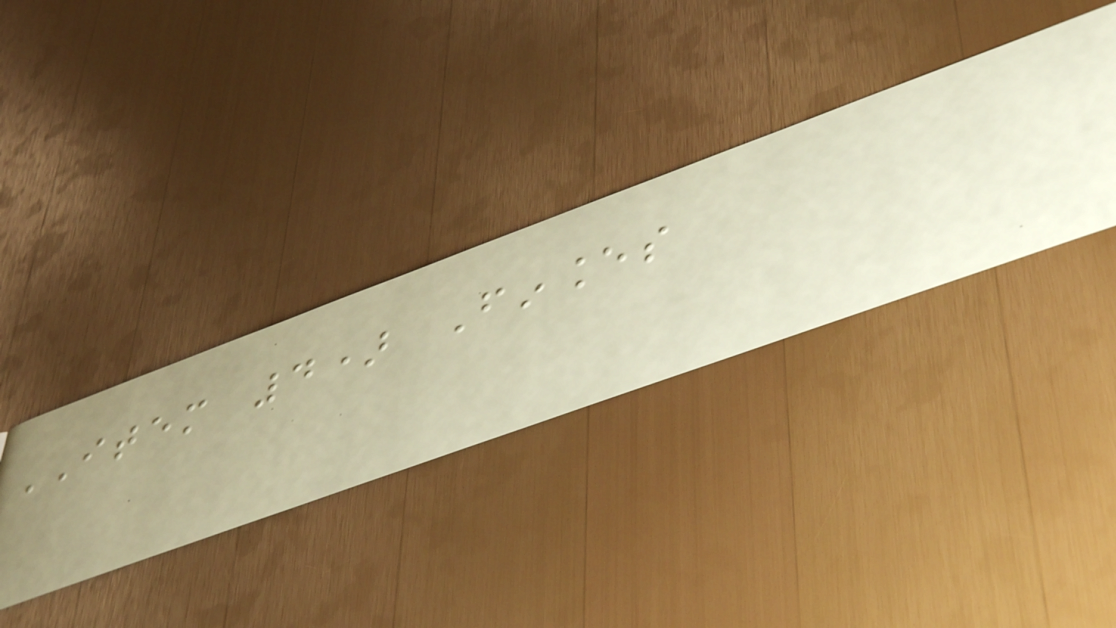ITEM 4) Finances
